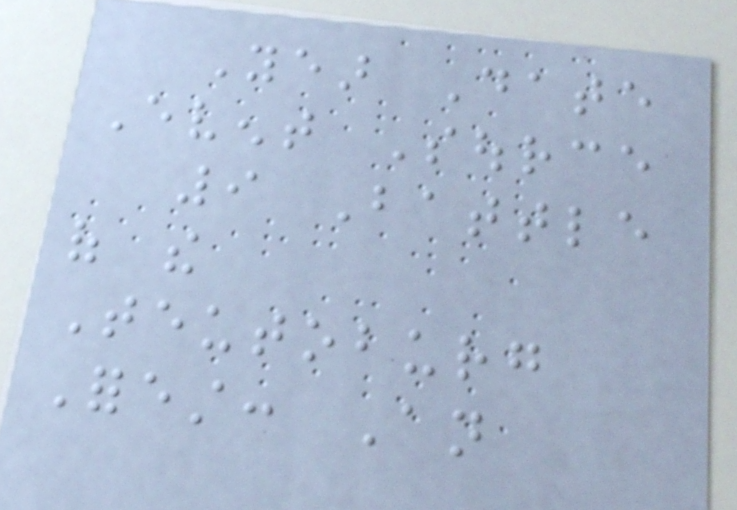Year Date
Event Source
9 Battle
of the
Teutoburg
Forest: An
